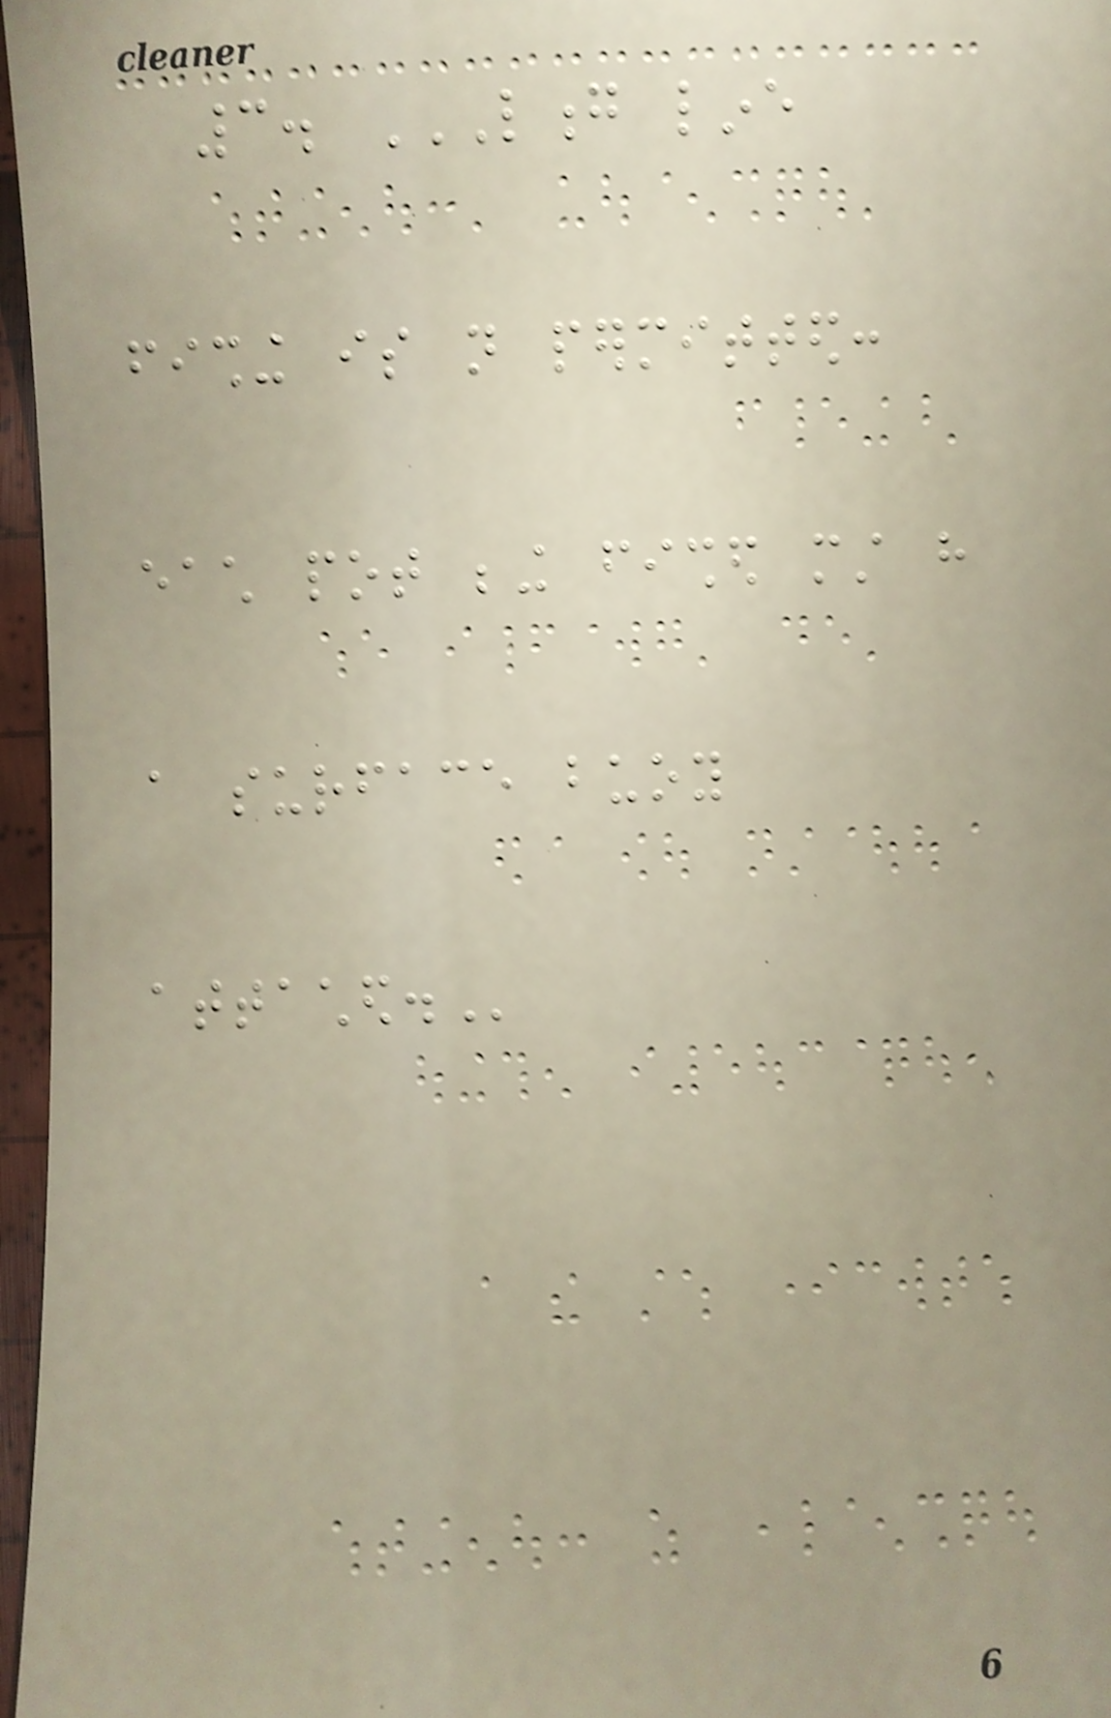3. LONG LINE
FISHING IS NOT PERMITTED:
EACH POT BEING FISHED MUST HAVE
A SURFACE BUOY
ATTACHED.
